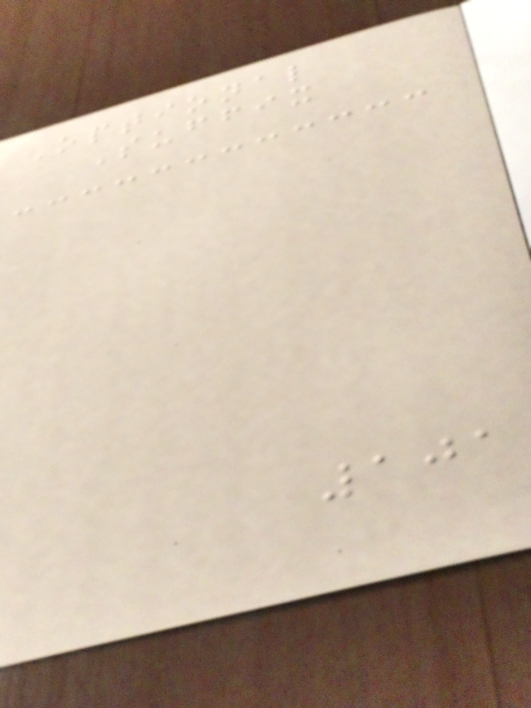Optional
Suffix
101
